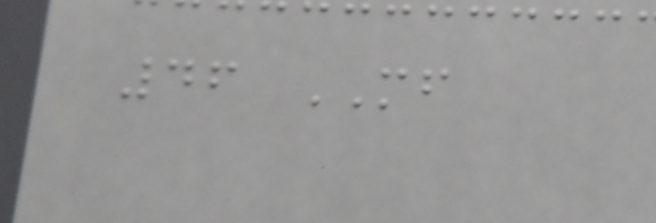46 MF
